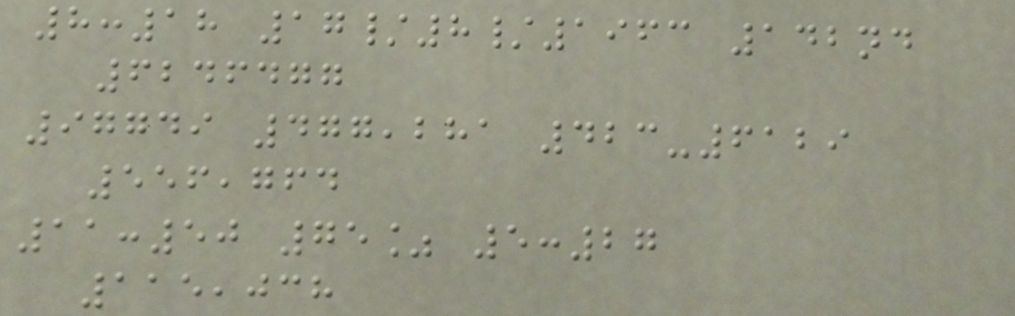8:18 17/8/1963 142nd
6246477
97749 477,281 423-6129
556,764
11:50 75% 5:27
115,038
